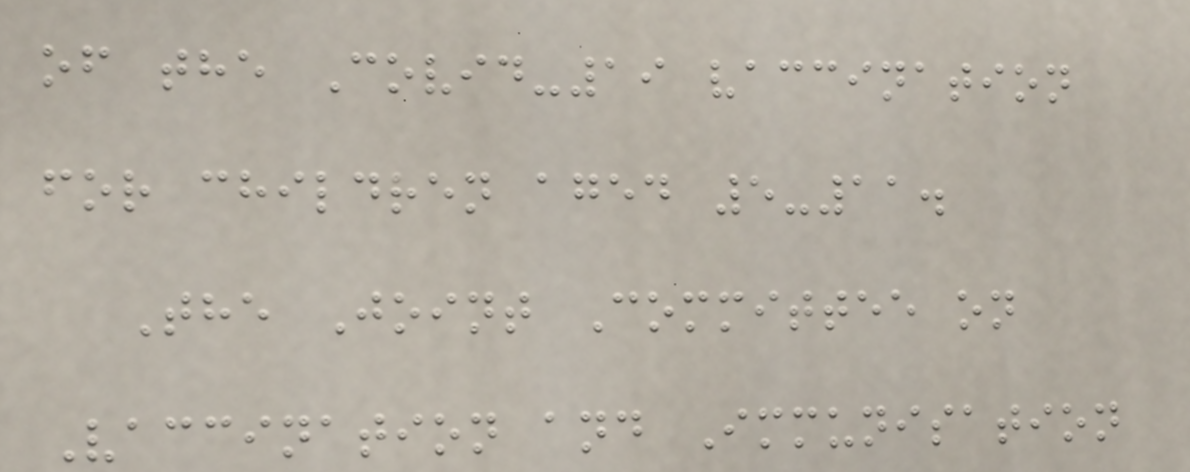of the Covid-19 vaccination
for children aged 5-11.
The Joint Committee on
Vaccination and Immunisation
